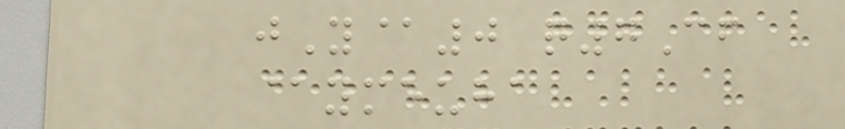jY@0 q7Cf
@ymeuha
